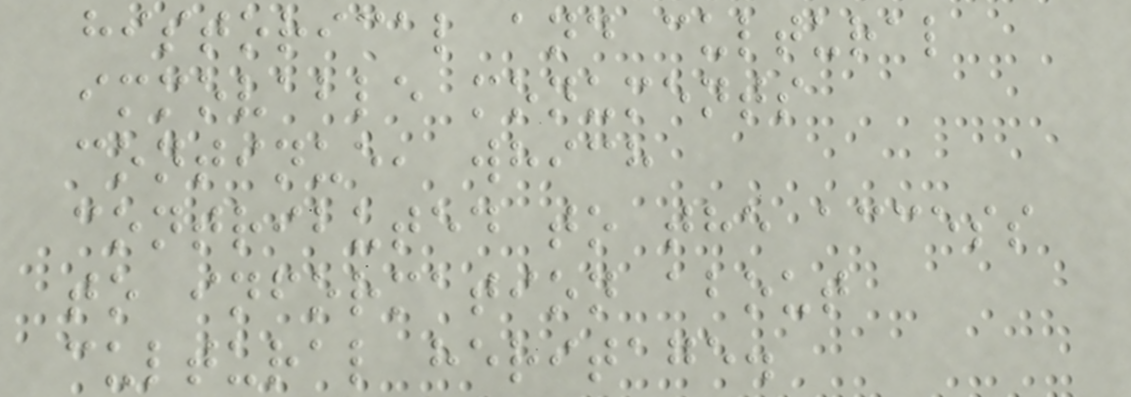historical and cultural
immovable monuments
continue, which
contributed to the access
to information about
cultural heritage.
